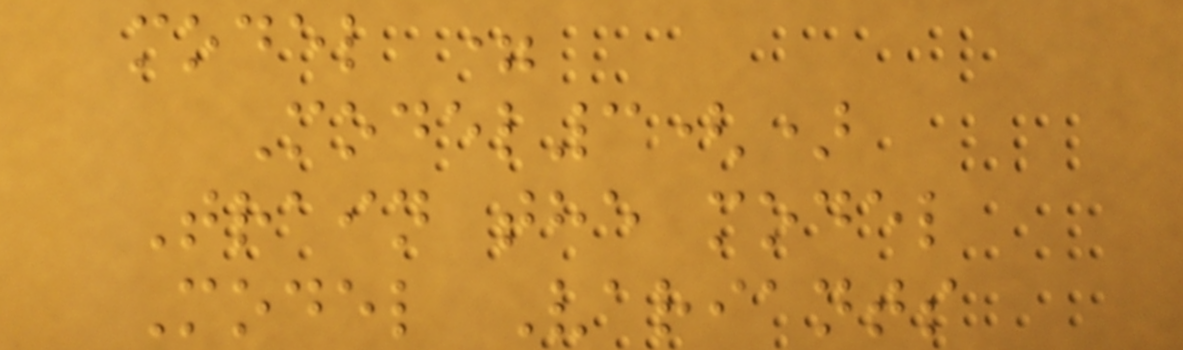model =
Model3()
Train the model
Model Variants
